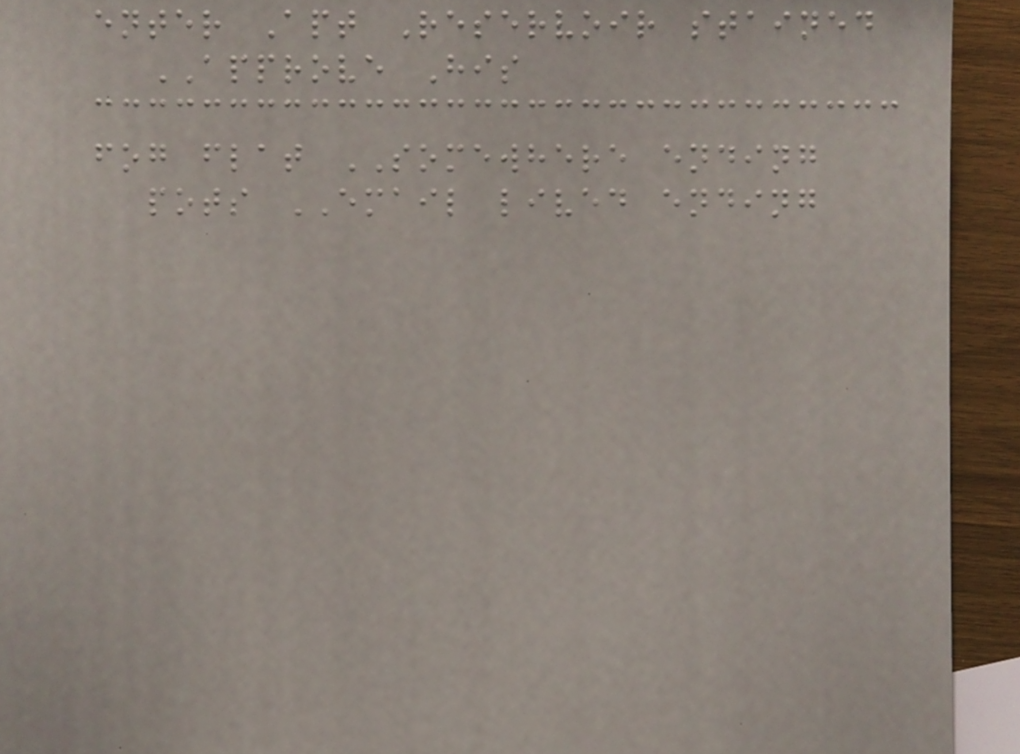enter Apt Reservoir stained
APPROVE His
fog flat SOMEWHERE ending
pots EMAIL lived ending
